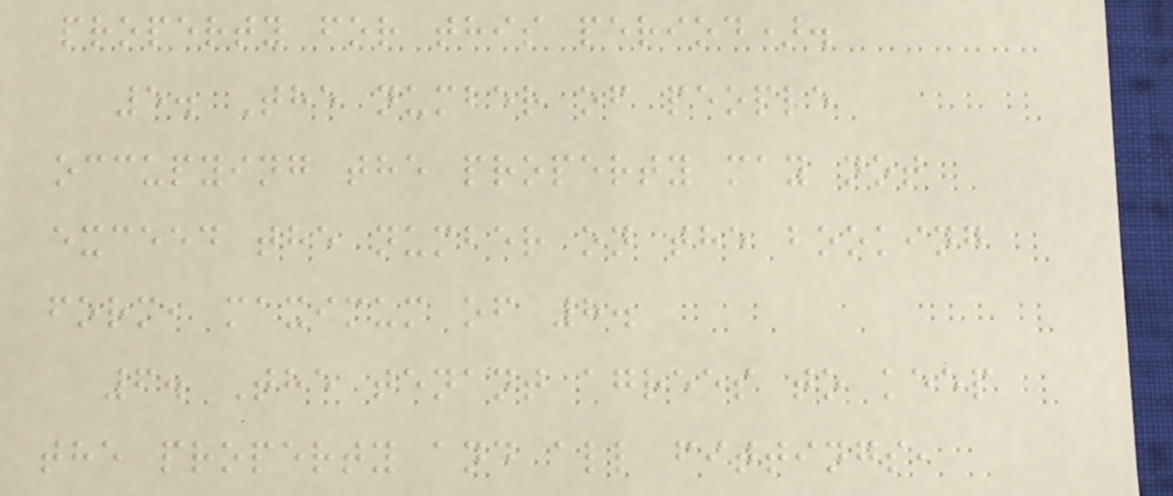property for this period).
5. The number of people
occupying the property may not
exceed the number on the booking
form, maximum of 8.
6. The tenant agrees to keep
the property and all fittings,
